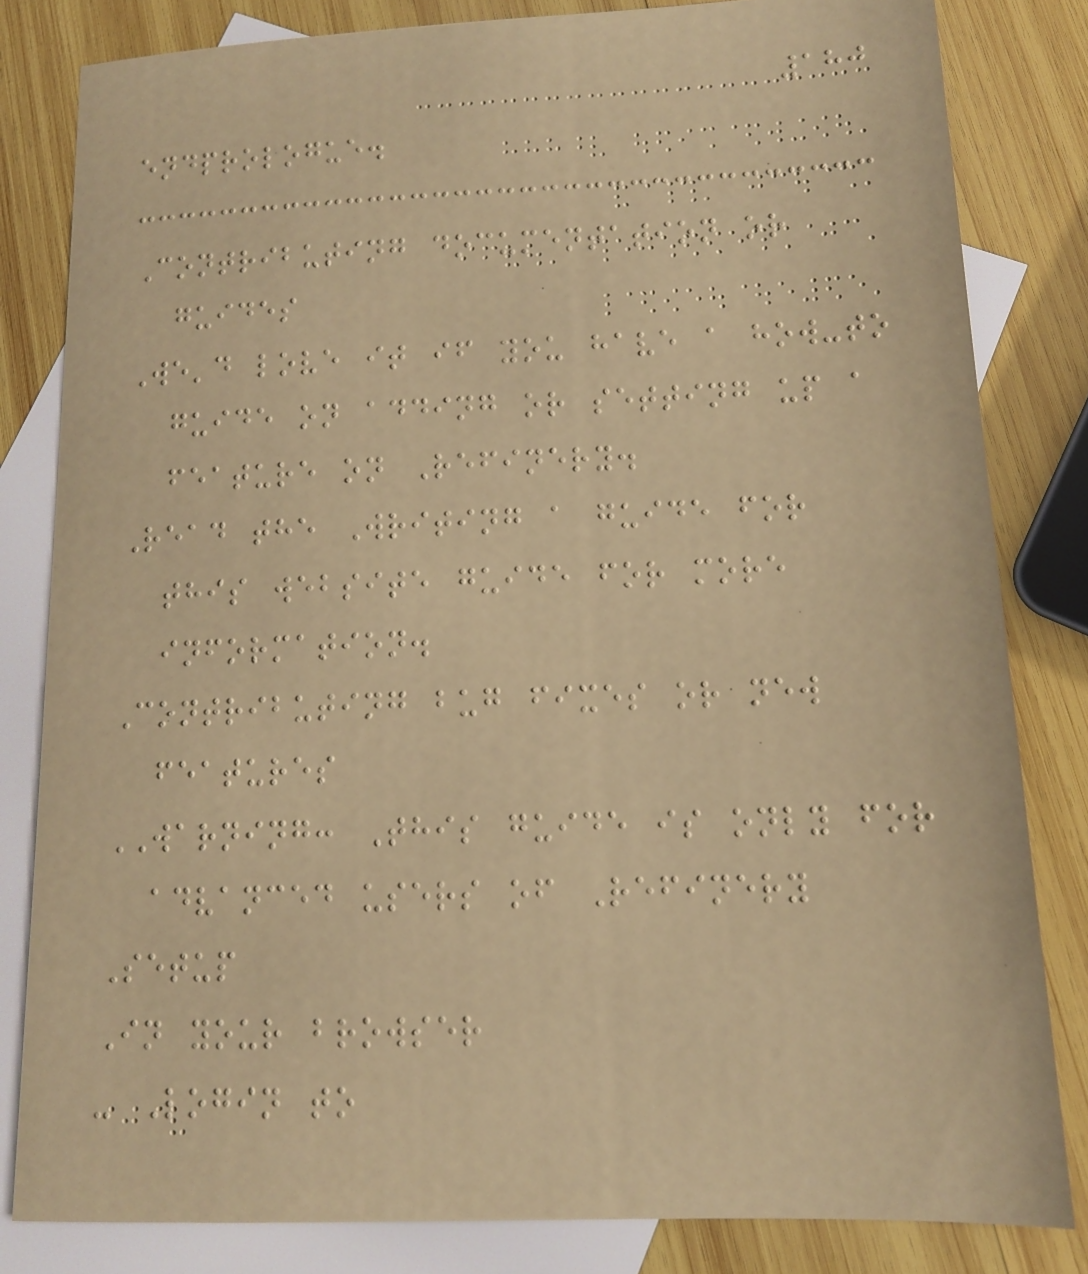180
endprologue.
Contributing documentation or
guides
We'd love it if you have a how-to
guide on adding or setting up a
feature on Refinery.
Read the Writing a guide for
this website guide for more
information.
Contributing bug fixes or new
features
WARNING: This guide is only for
advanced users of Refinery
Setup
In your browser
- Login to
